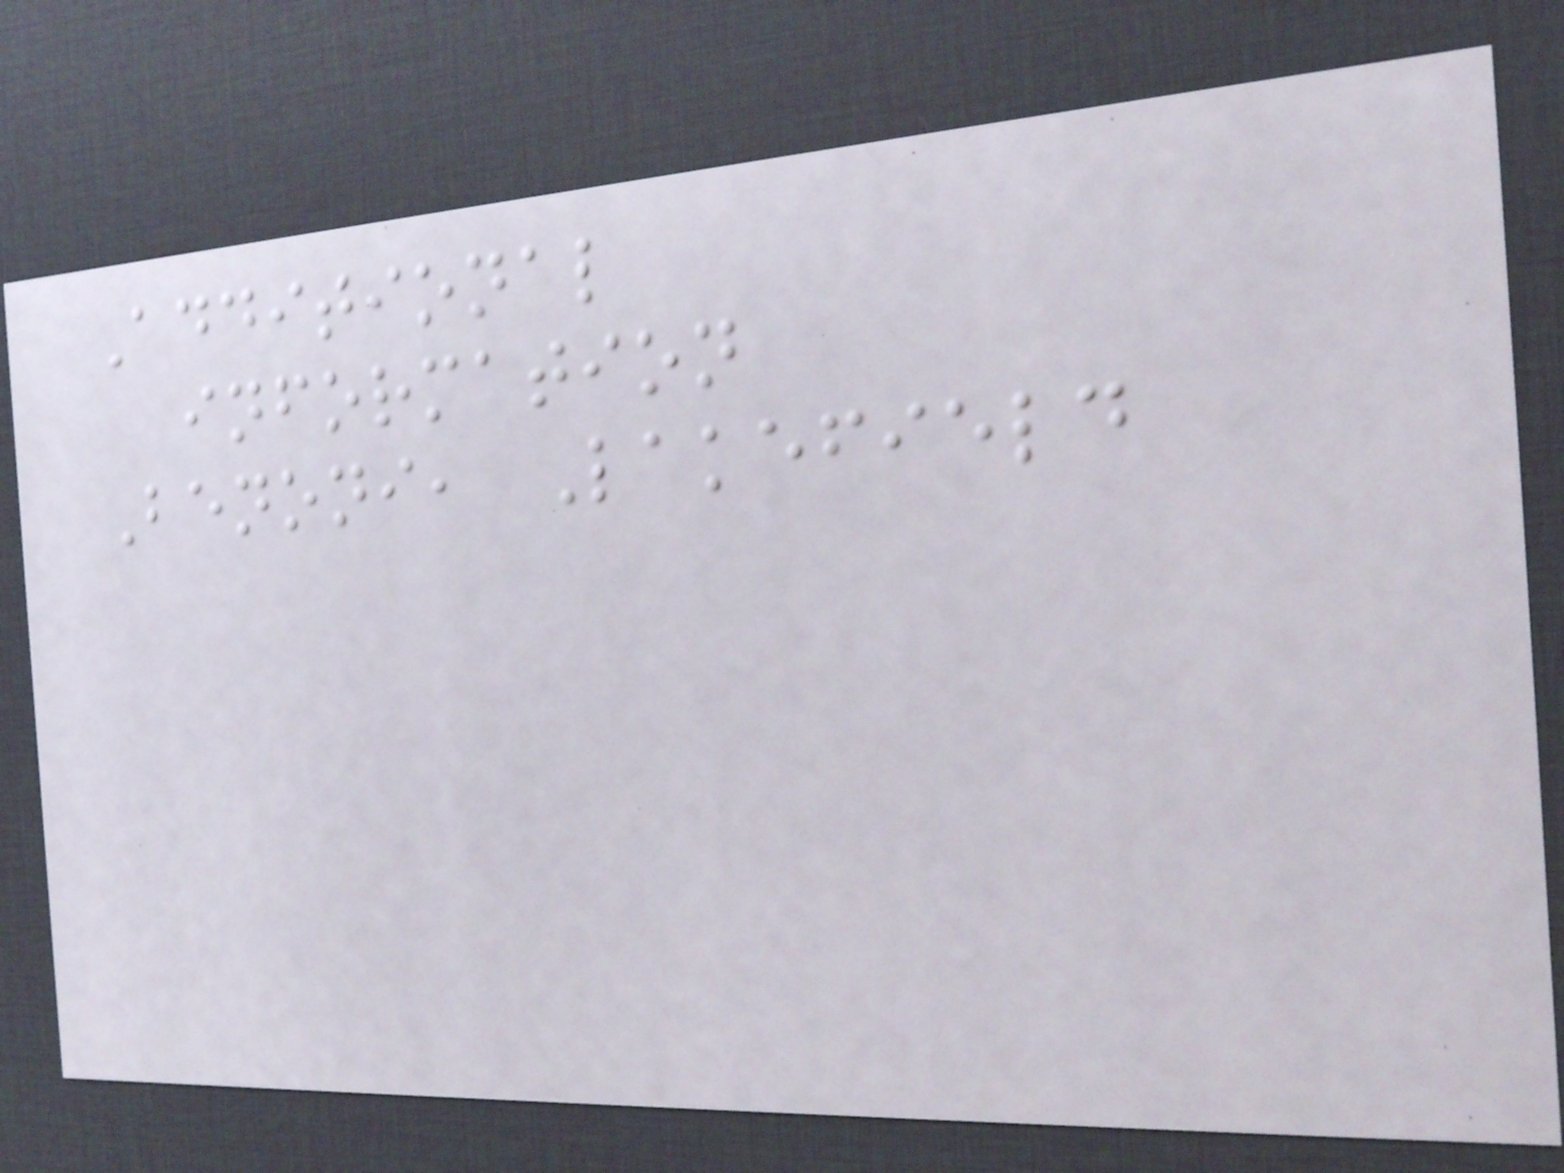Additional
information
Benoni, Lakefield
